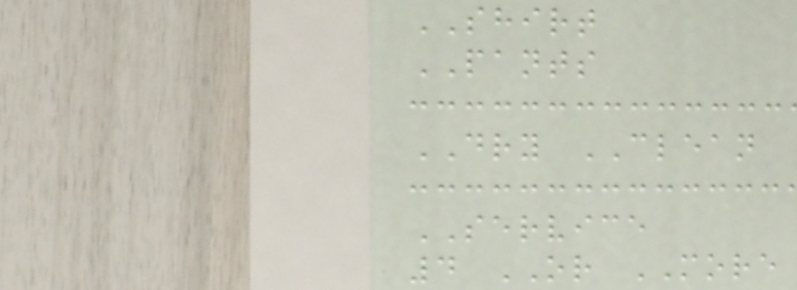SHIRT
PANTS
DRY CLEAN
SERVICE
4 OR MORE
